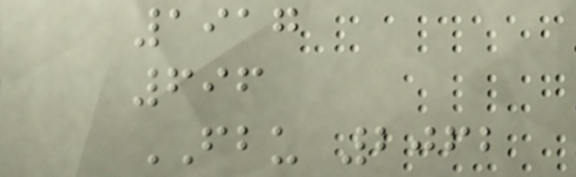1917
696
FBU 2062
